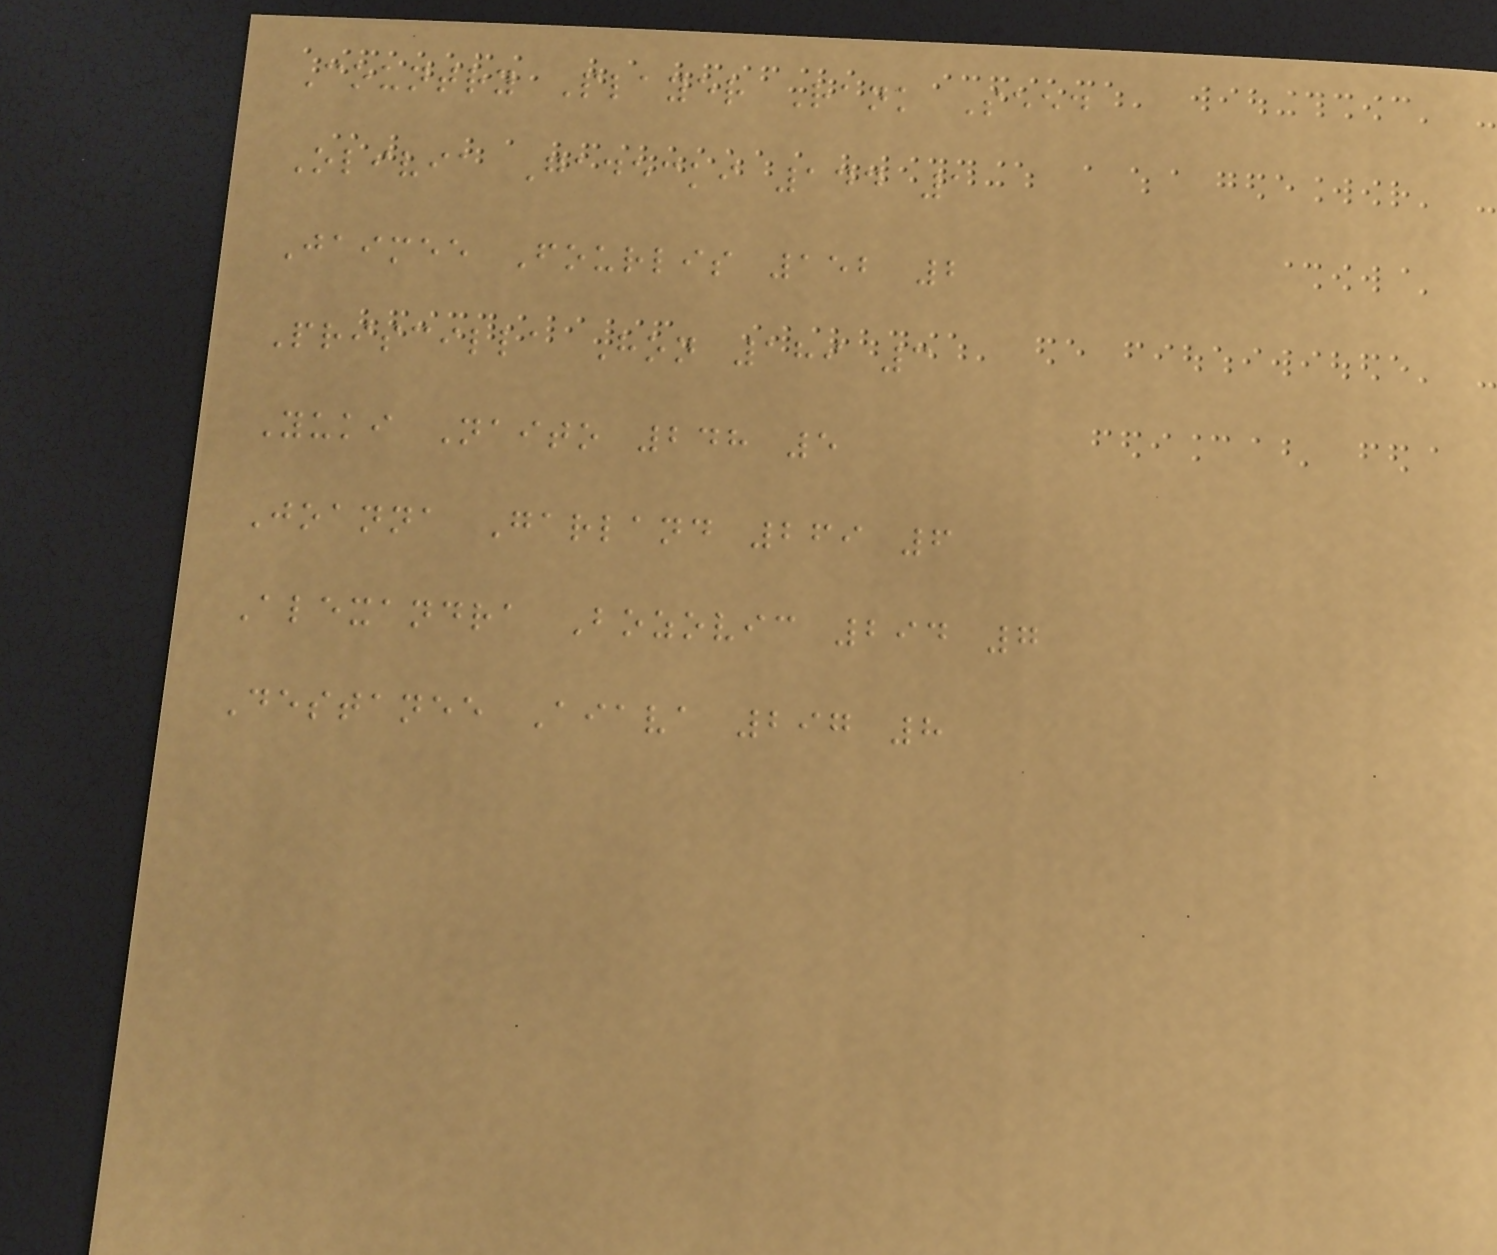Country Player Rank Seed
Olivia Gadecki 144 1
Jaimee Fourlis 152 2
Priscilla Hon 189 3
Yuki Naito 248 5
Joanna Garland 269 6
Alexandra Bozovic 294 7
Destanee Aiava 297 8
